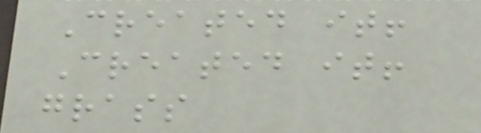Created it!
Created it!
grass
